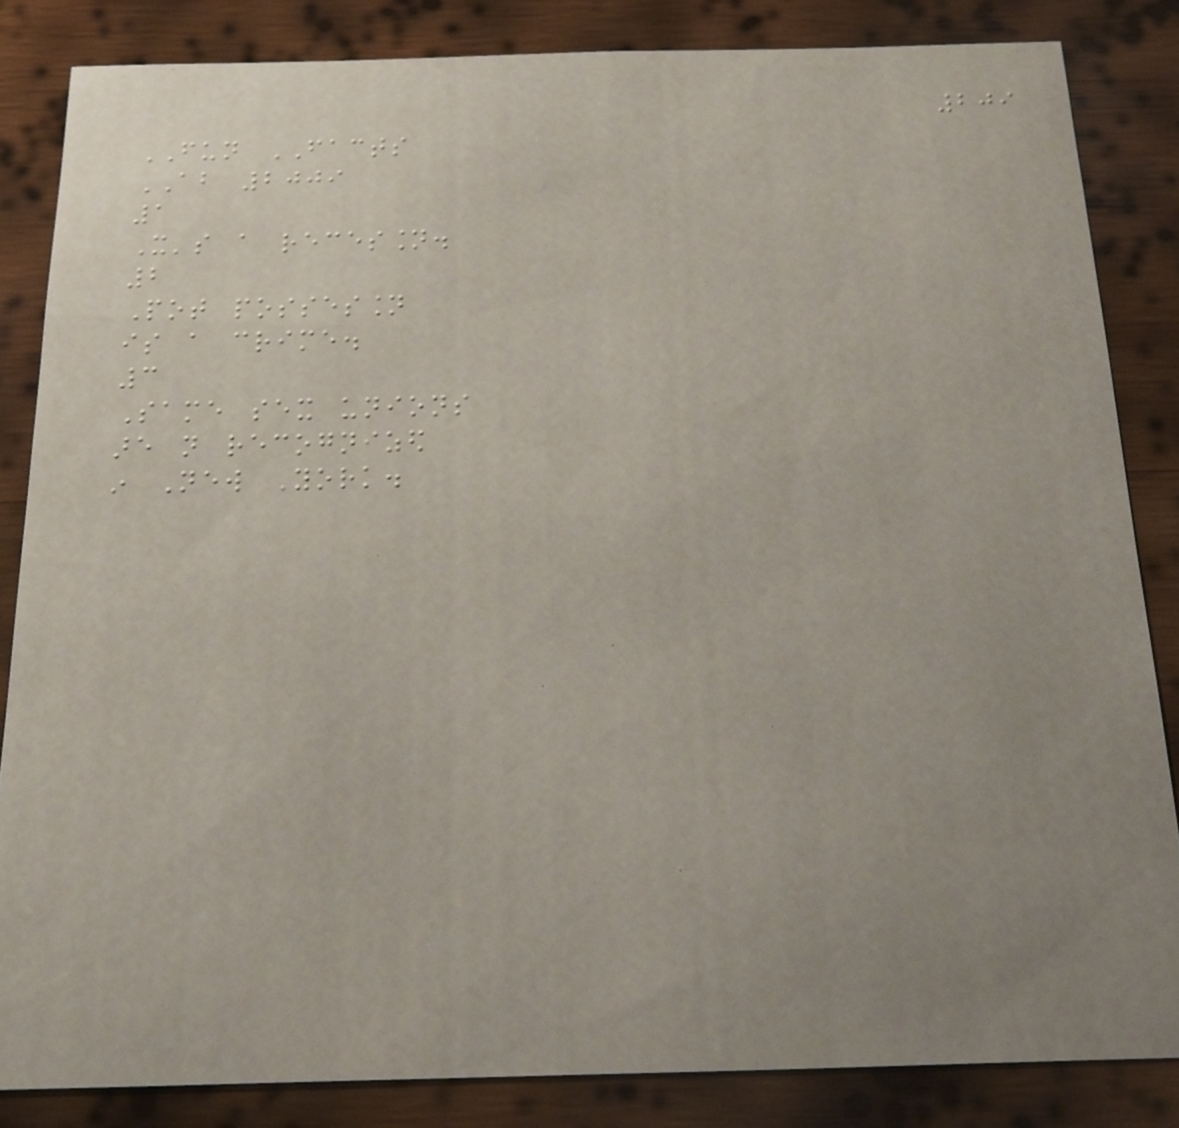209
FUN FACTS
ABOUT 2009
1
It's a recession.
2
Pot possession
is a crime.
3
Same sex unions
are not recognized
in New York.
